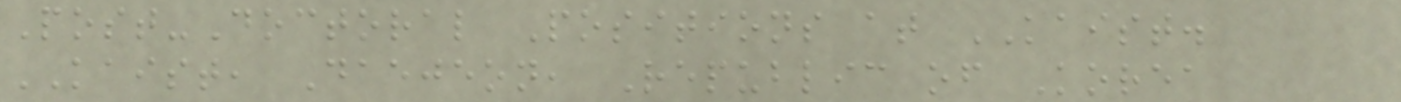Post-Doctoral Positions at KAIST.
KAIST, Daejeon, Republic of Korea
